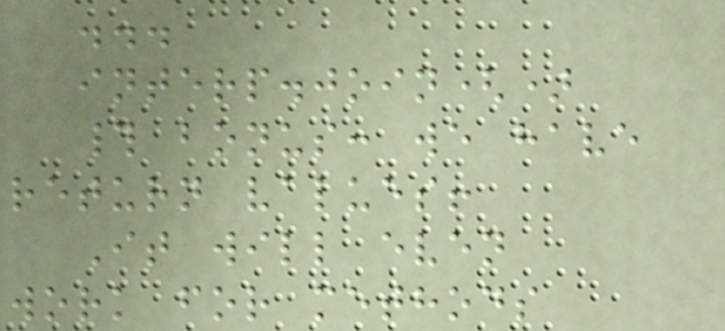...
interp.join()
# bonus: we have
return values!
It will even
work for methods
